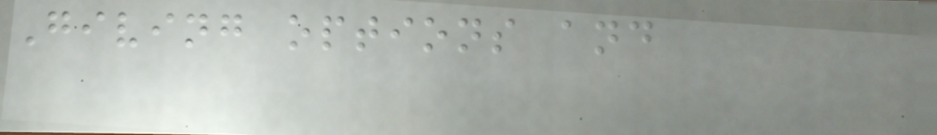Giving options and
